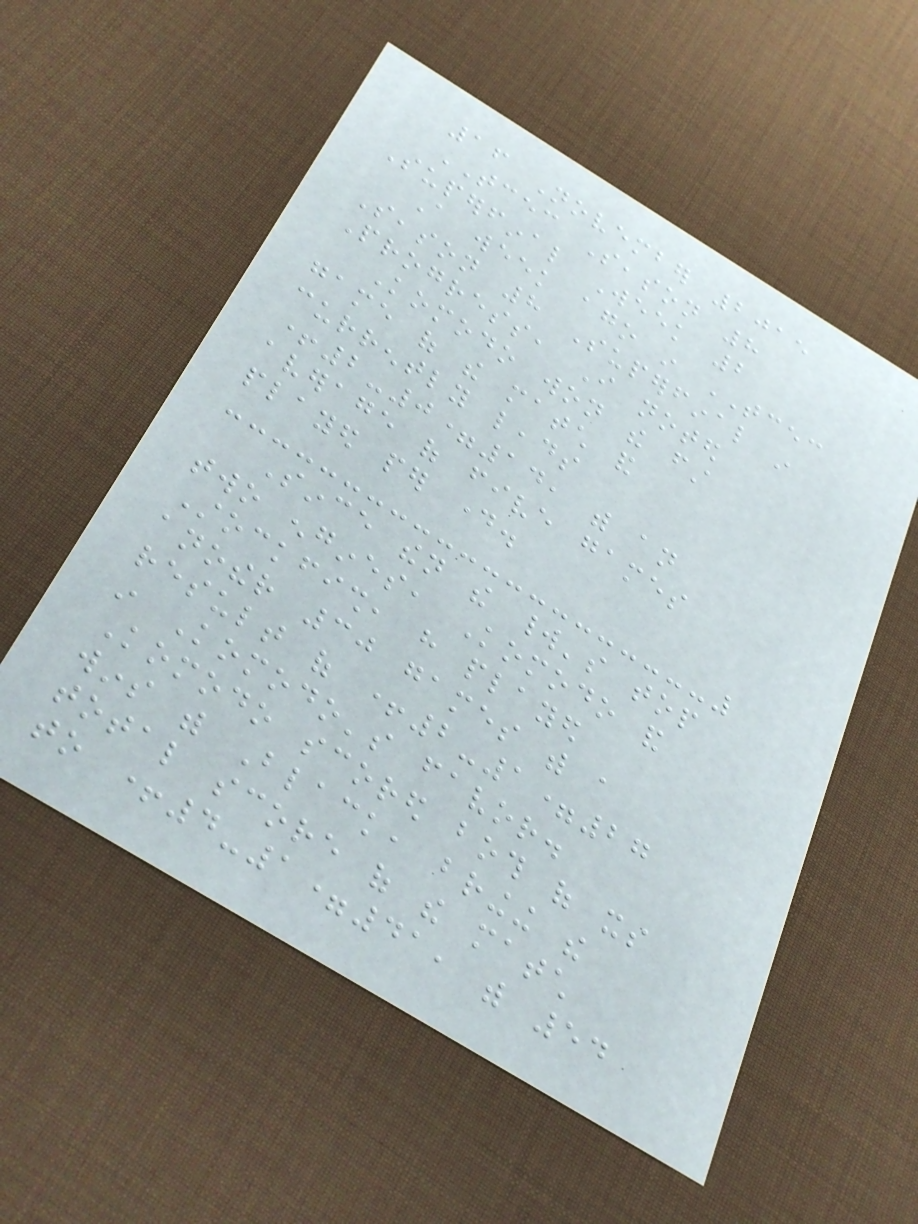16 November 2015
TCEC Season 8
Superfinal Week 2
A week ago in TCEC
Season 8 Superfinal in
Progress, I noted
Komodo won the first
game of the match and
currently leads
+2-0=14, with an
average of five games
played per day.
Since then the world's top
two engines, Komodo and
Stockfish, have played
another 30 games with a
result of +2-1=27
in Komodo's favor.
Komodo scored both of its
wins with Black, bringing the
total score of the match
to +4-1=41, with 54
